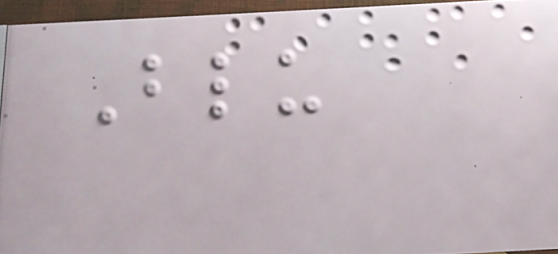Blu
